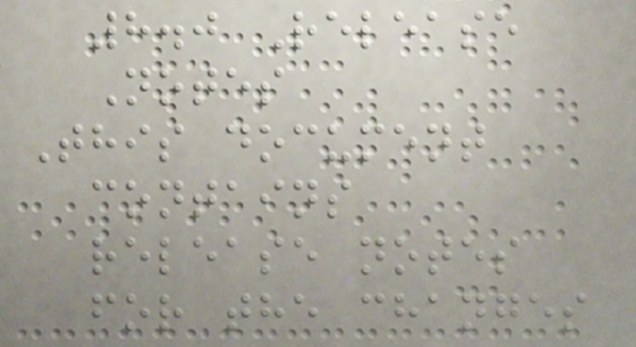8.0 Release
Notes
This document
contains
release notes
for the changes
